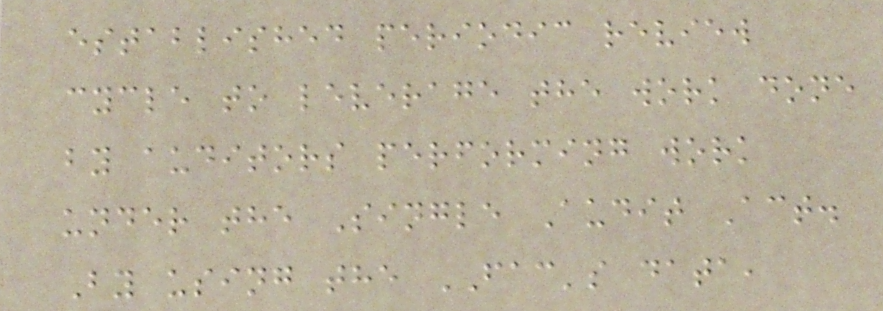established periodic review
cycle to leverage the work done
by auditors performing work
under the Single Audit Act.
By using the FAC's data,
